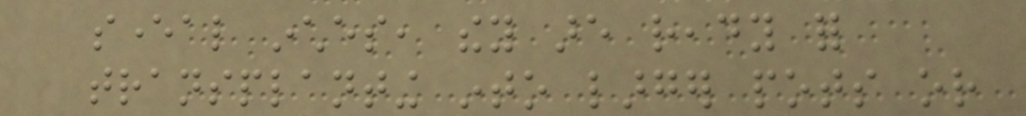several inches, they are ready for
transplanting into larger pots or
